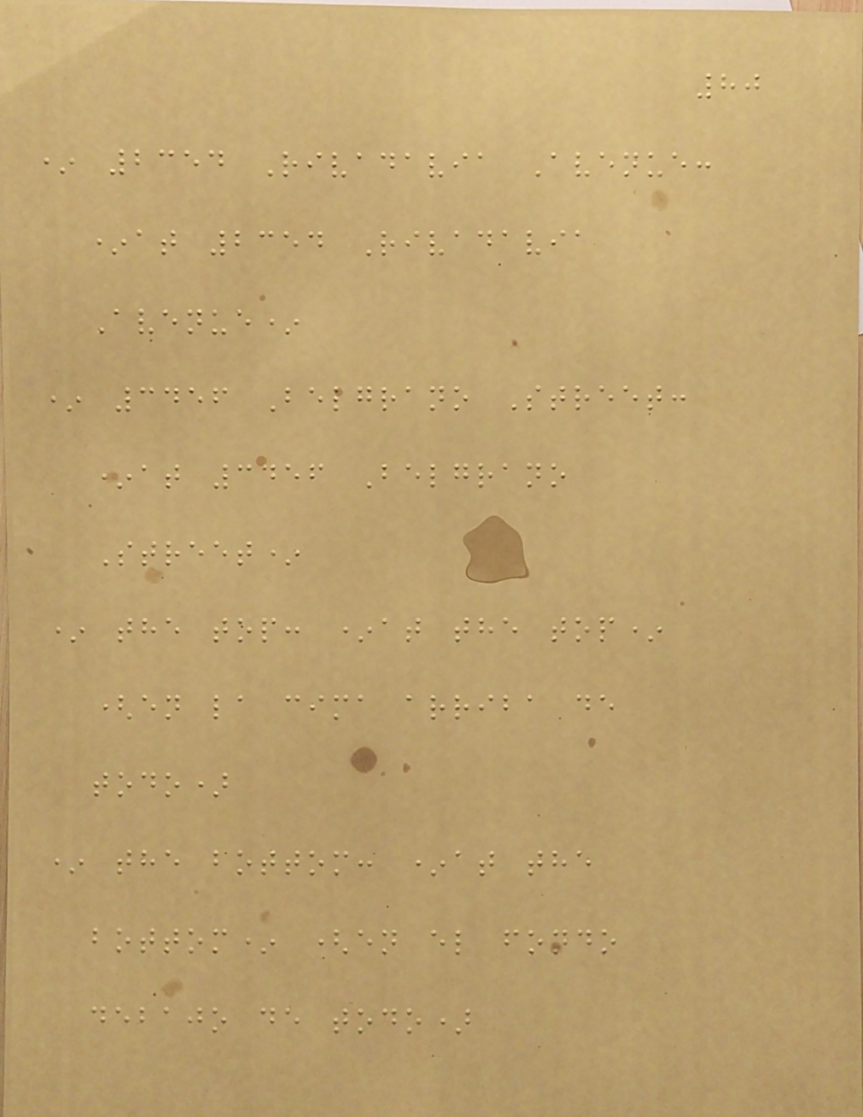80
* 2354 Rivadavia Avenue:
*at 2354 Rivadavia
Avenue*
* 3456 Belgrano Street:
*at 3456 Belgrano
Street*
* the top: *at the top*
(en la cima arriba de
todo)
* the bottom: *at the
bottom* (en el fondo
debajo de todo)
